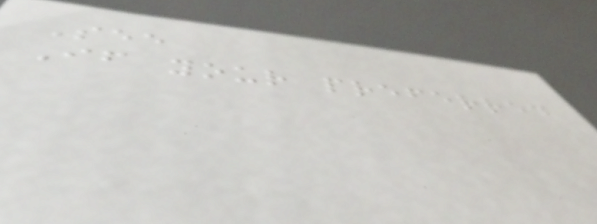See
If your preferred
